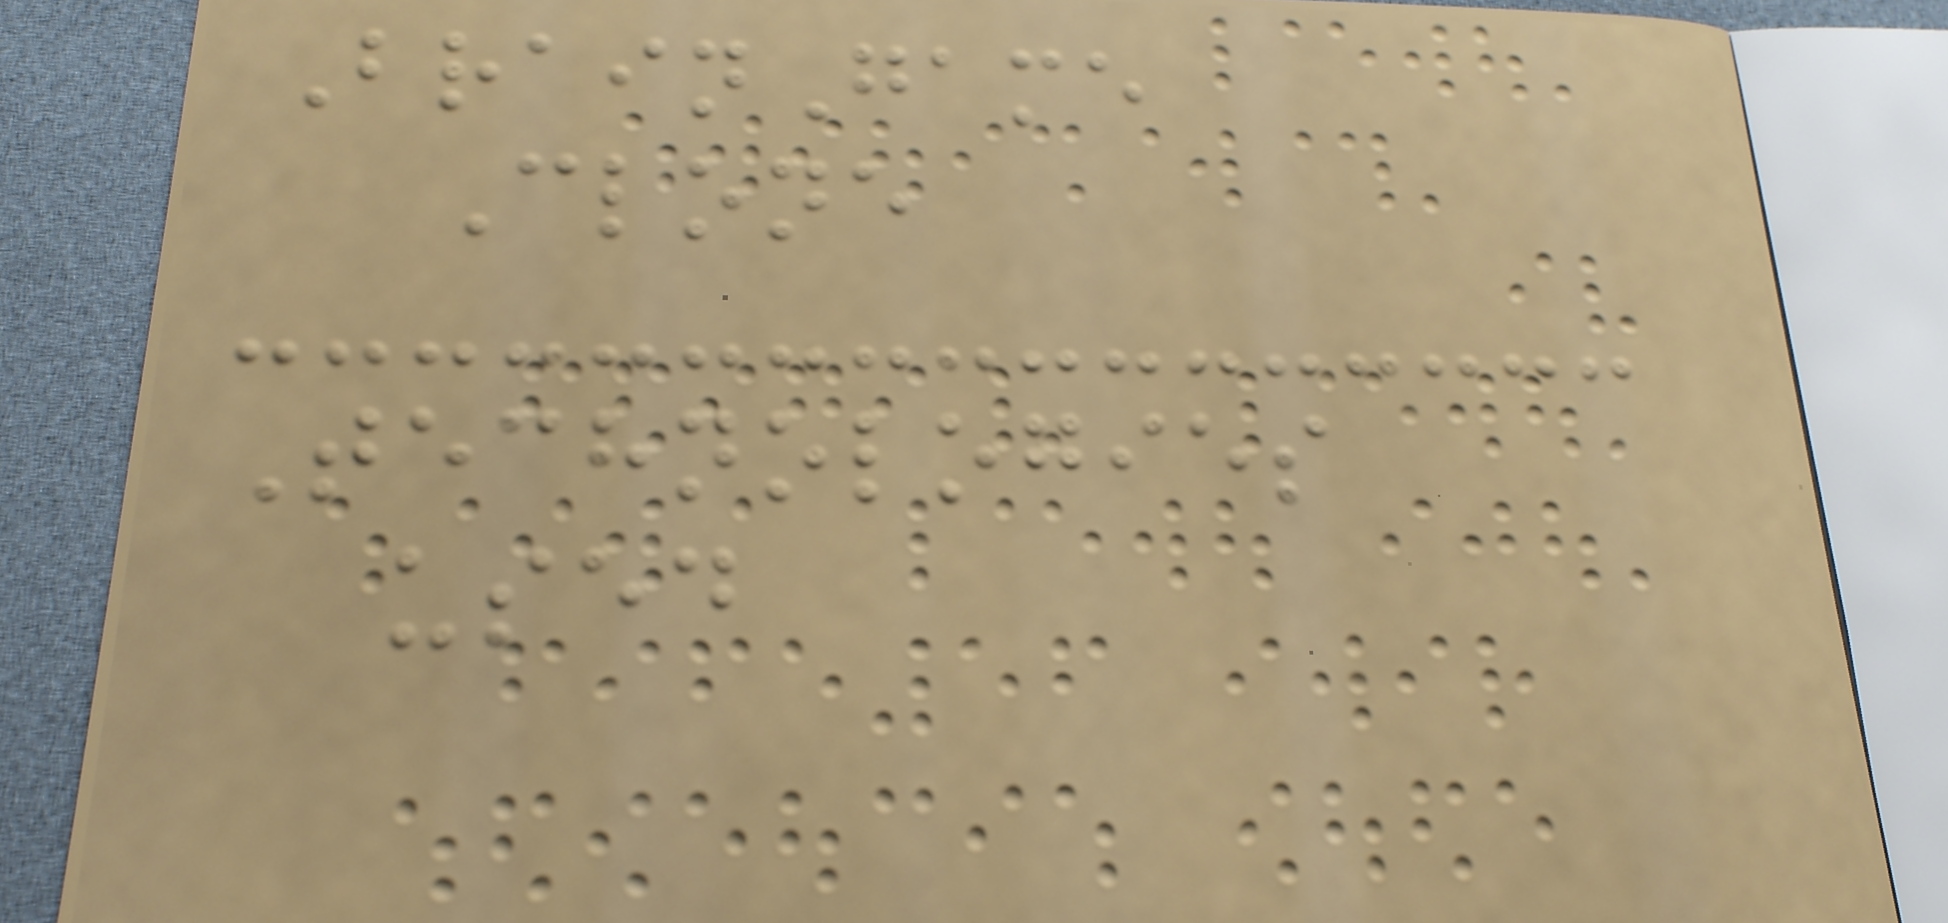BrainGame
Clone
Technologies
used
